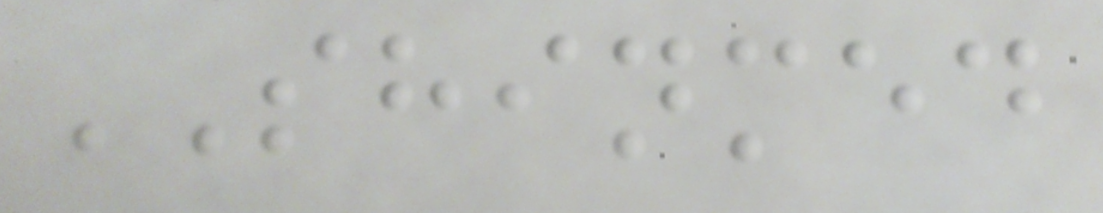SHINMED
